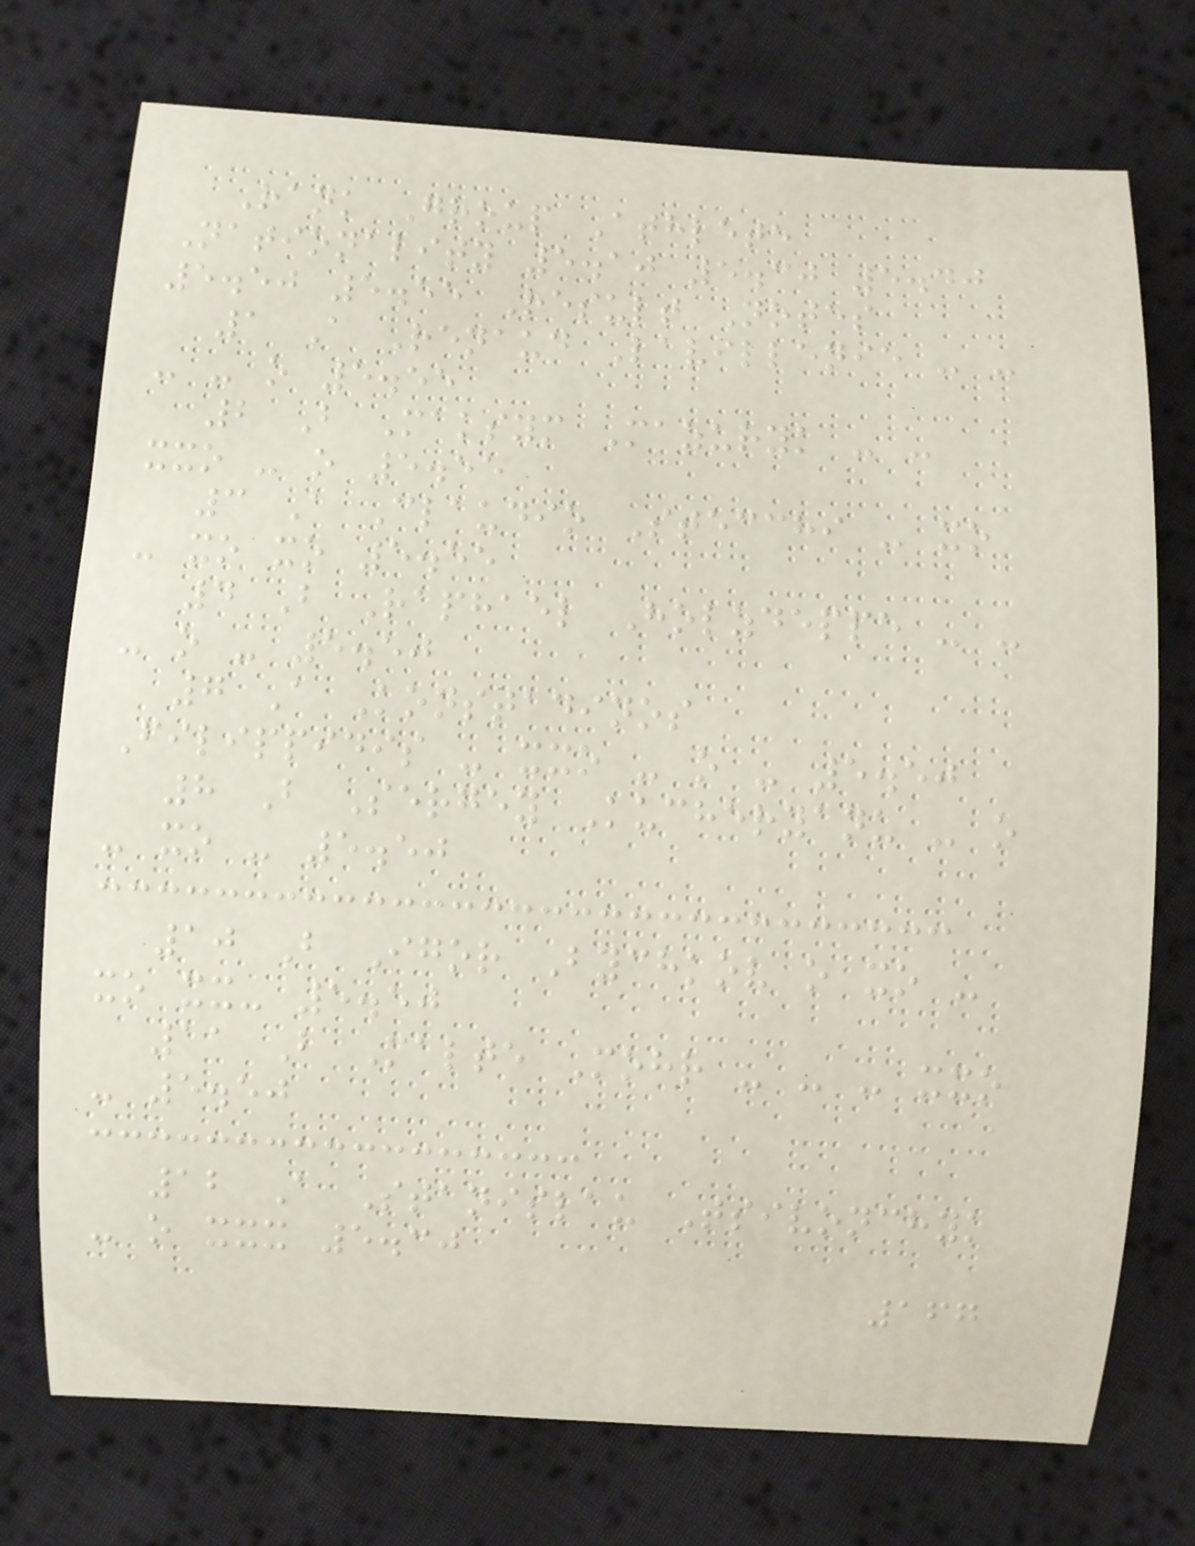Rank Group Athlete
Nationality 5.10 5.30 5.40
5.50 5.55 Result Notes
1 A Renaud Lavillenie - -
- - o 5.55
2 B Maksym Mazuryk - -
xxo - o 5.55
3 A Claudio Stecchi - xo
- xo xo 5.55
4 B Raphael Holzdeppe - -
- o - 5.50
7 A Konstadinos
Filippidis - xxo - o - 5.50
8 B Sergey Kucheryanu - o
- xo - 5.50
10 B Igor Bychkov o xo -
xo xx- 5.50
11 B Malte Mohr - - - xxo
- 5.50
12 A Stanislau Tsivonchyk
- o xxx 5.30
167
